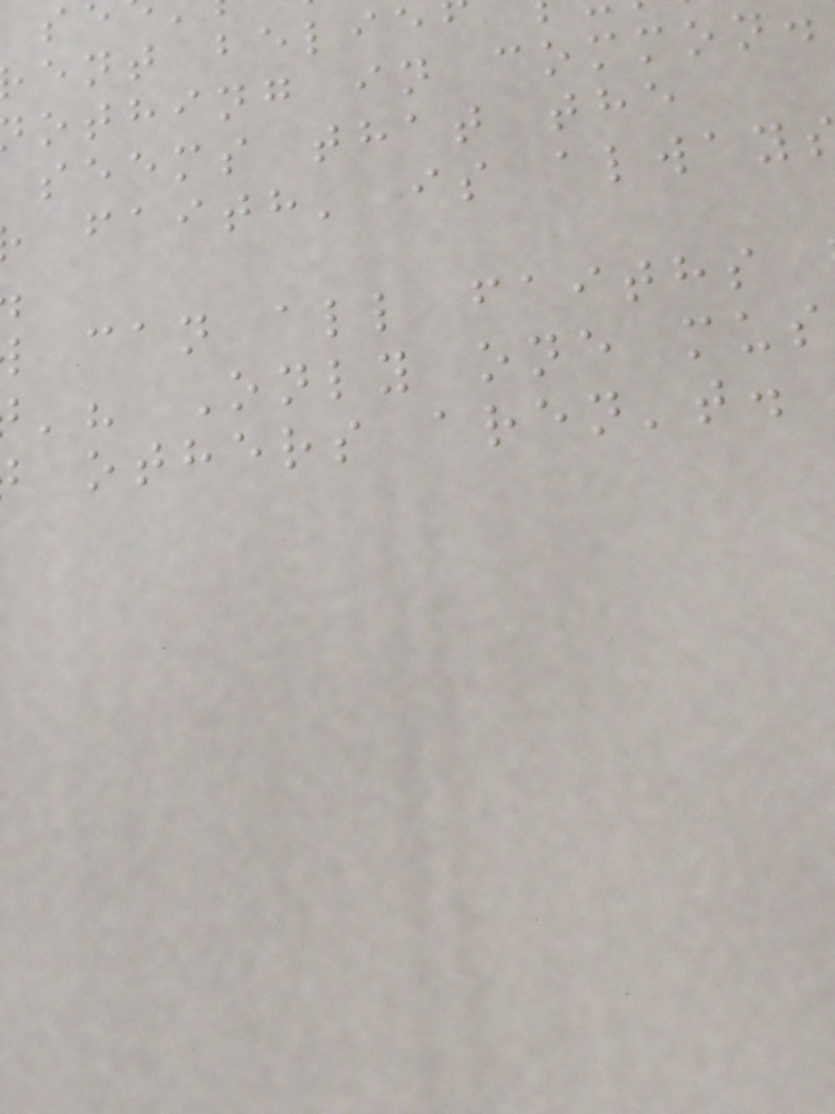ent belie
othing in common.
seems that the
faith' is alway
can all faiths
Only one mus
others aren't.
